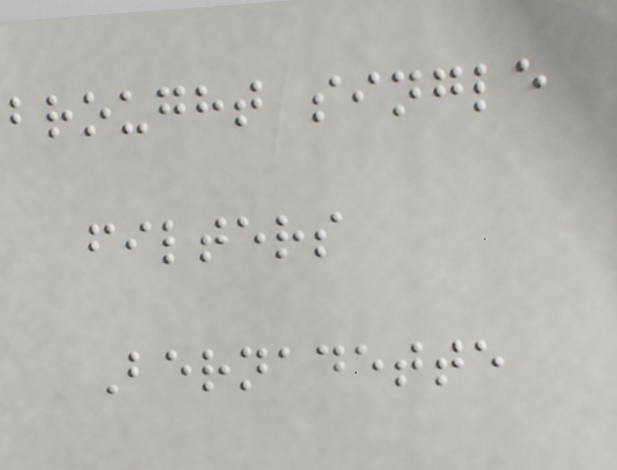brought single
filters
Bernadette
